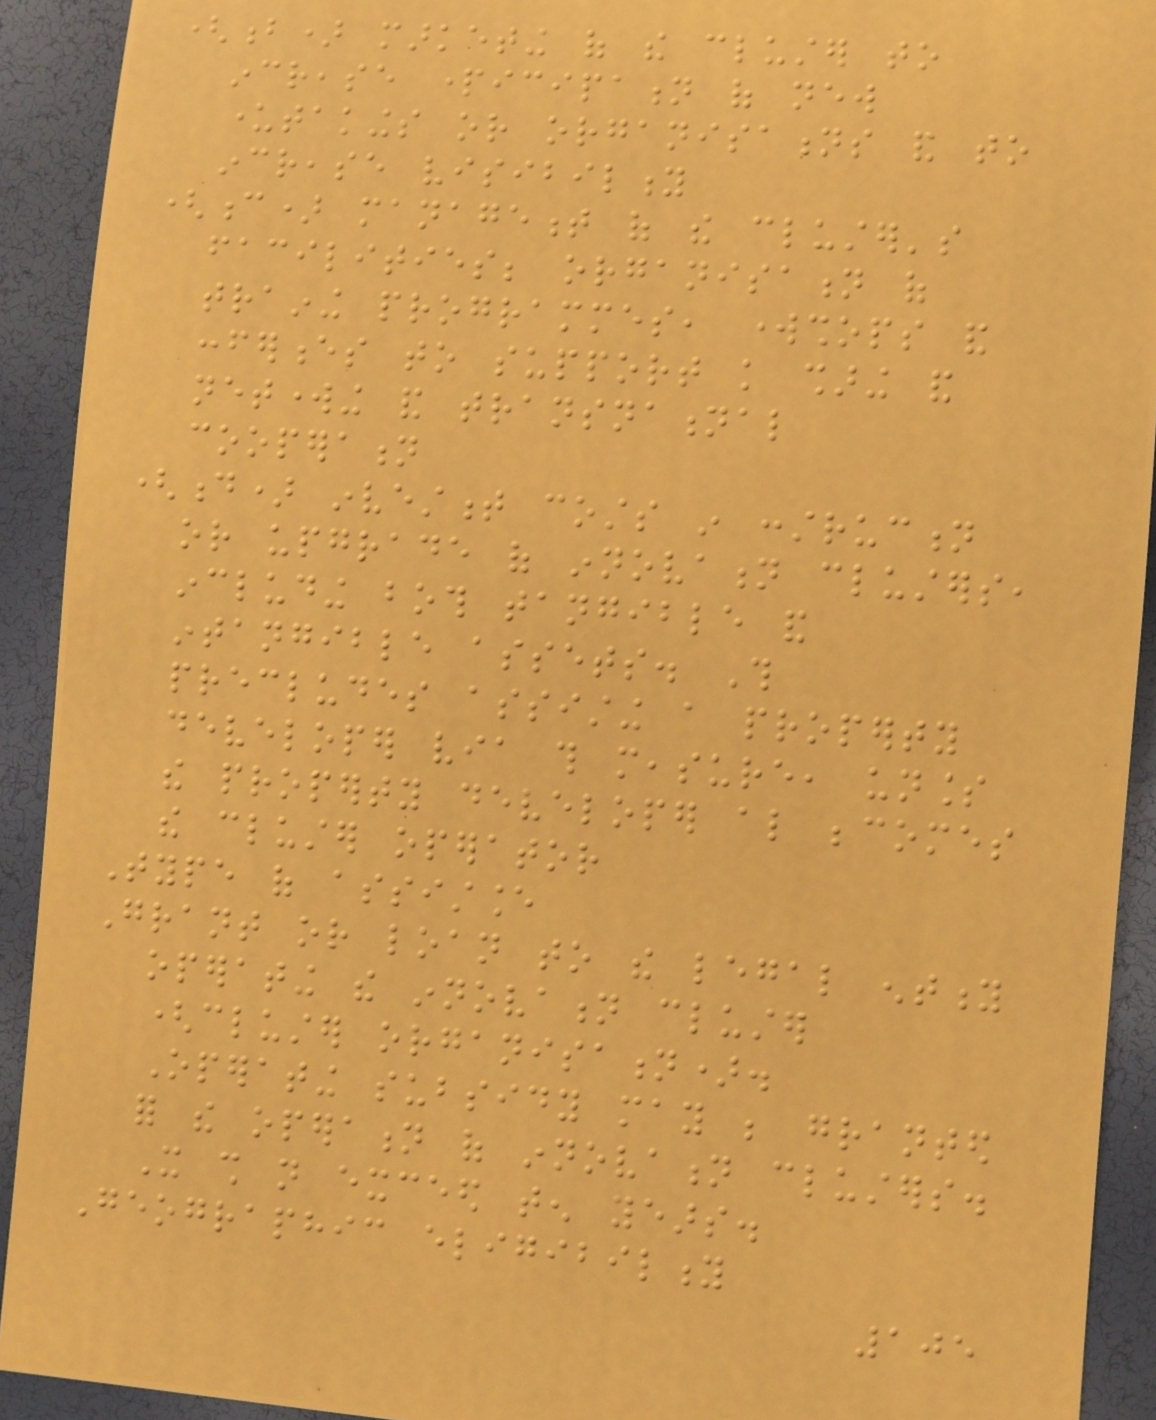(b) marketing of the cluster to
increase participation of new
undertakings or organisations and to
increase visibility
(c) management of the cluster's
facilities; organisation of
training programmes, workshops and
conferences to support knowledge sharing and
networking and transnational
cooperation
(d) investment costs in construction
or upgrade of innovation clusters,
including both tangible and
intangible assets. This
precludes assisting a property
developer via this measure, unless
the property developer also becomes
the cluster operator
Type of assistance
Grant or loan to the legal entity
operating the innovation cluster
(cluster organisation).
Operating subsidy may be granted
for the operation of innovation clusters.
It shall not exceed ten years.
Geographic eligibility
105
